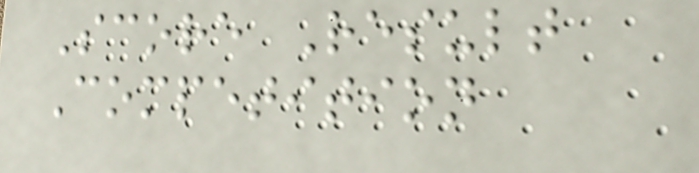Score Result
Competition
